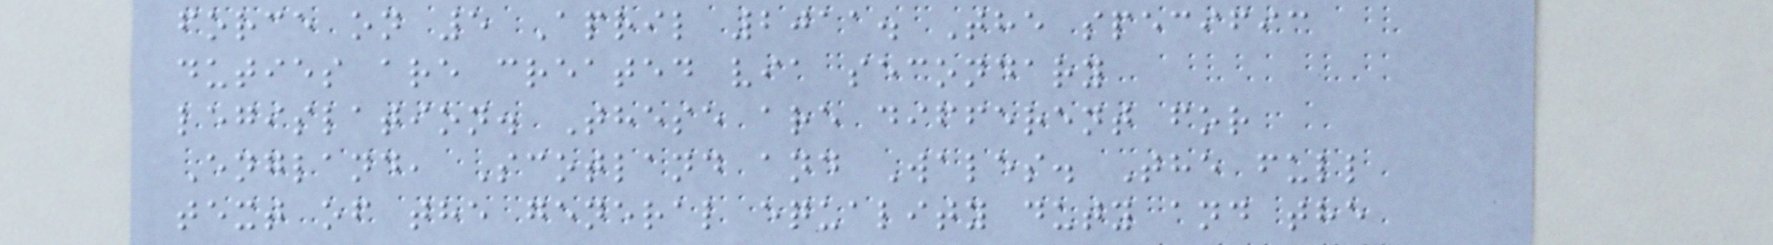force on 5 April 2011. The specific
duties are created via secondary
legislation. These are different for
England, Scotland and Wales. The full
text of the general equality duty and the
